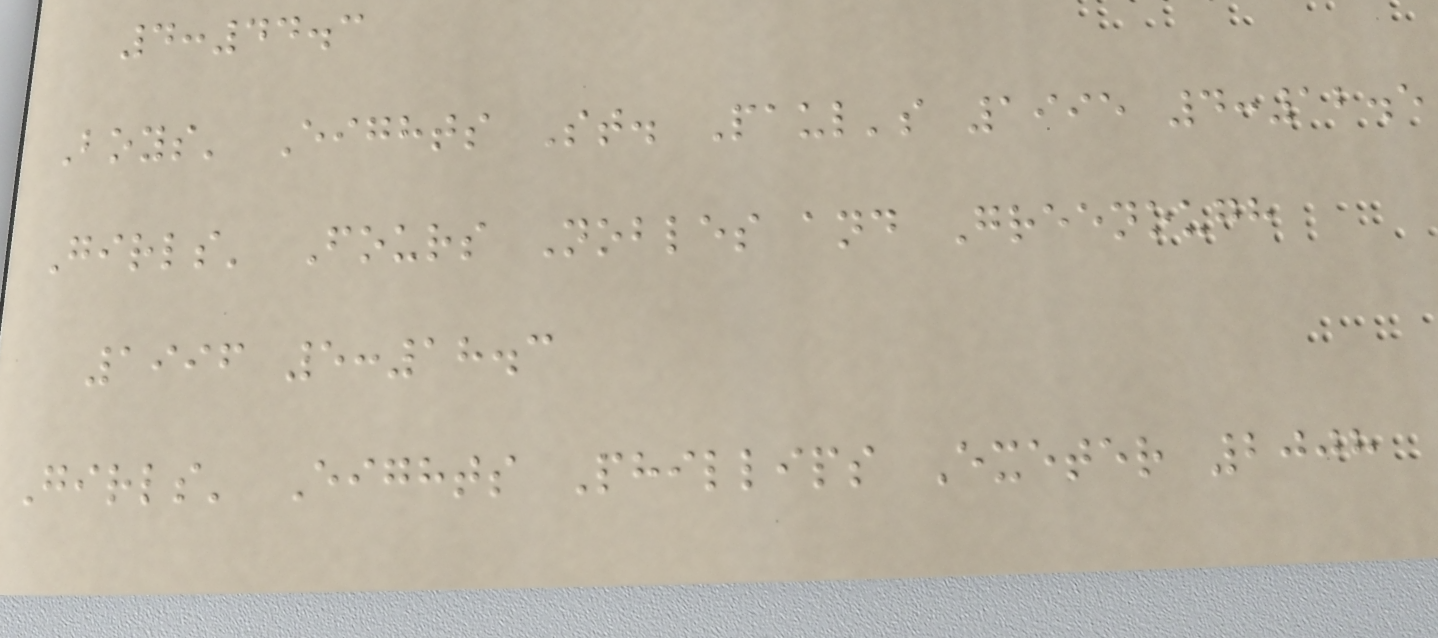4:44.3
Boys' Eights St. Paul's 1995 4:12.5
Girls' Fours Nobles and Greenough
1996 5:18.3
Girls' Eights Phillips Exeter 2008
